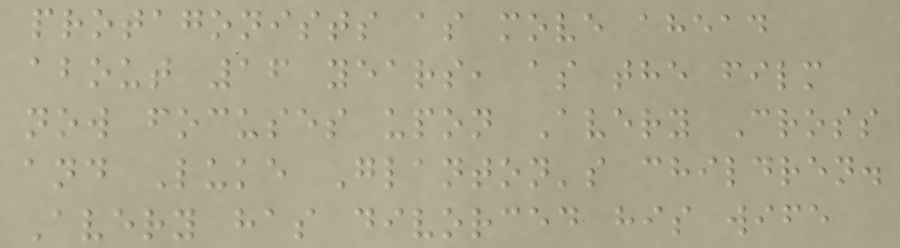protagonists as move ahead
about 16 years, as the film
now focuses upon Avery Cross
and Luke Glanton's children.
Avery has divorced his wife
